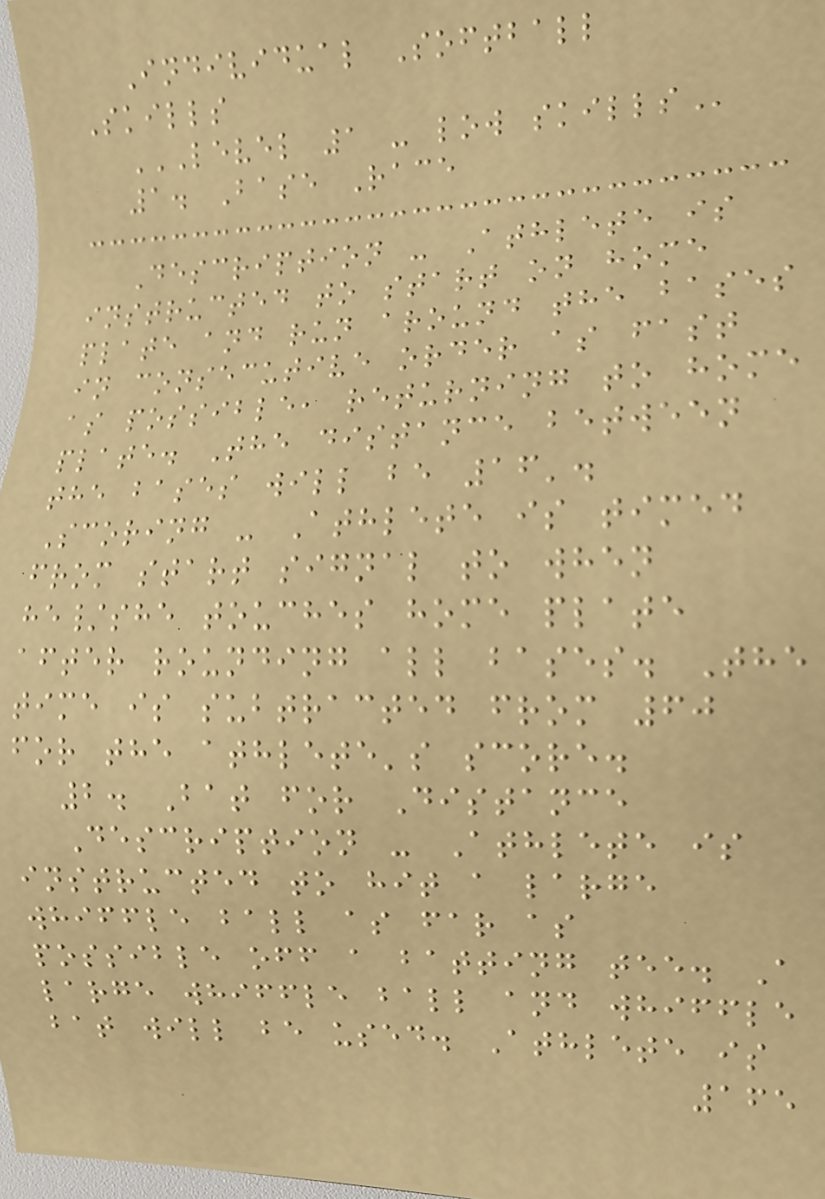Individual Softball
Skills
LEVEL 1 - LOW SKILLS
1. Base Race
Description - Athlete is
instructed to start on home
plate and run around the bases
in consecutive order as fast
as possible, returning to home
plate. The distance between
the bases will be 16'.
Scoring - Athlete is timed
from start signal to when
he/she touches home plate
after rounding all bases. The
time is subtracted from 60
for the athlete's score.
2. Bat for Distance
Description - Athlete is
instructed to hit a large
whiffle ball as far as
possible off a batting tee. A
large whiffle ball and whiffle
bat will be used. Athlete is
165
